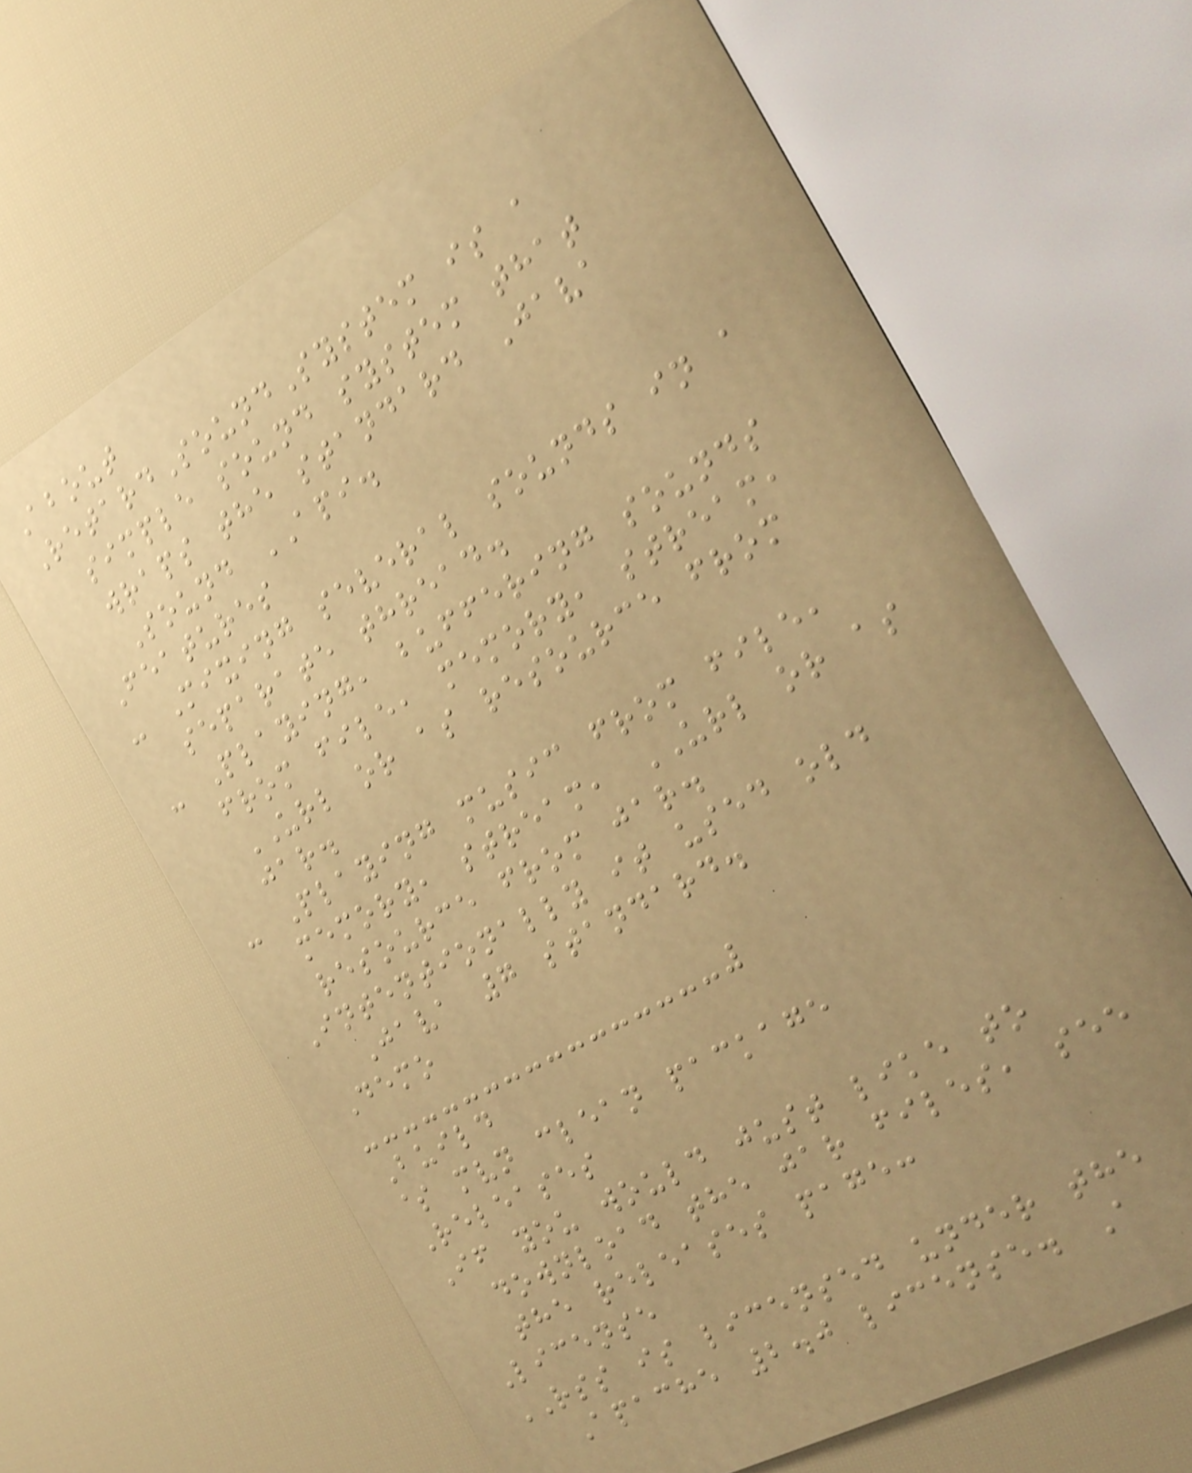About
RetardSoundSystem is a
simple sound system that
wraps the standard Java
Sound API.
Features
- Mixing several sounds in a
separate thread.
- Playing, buffering sounds
from file, memory, stream,
URL or as resource from
jar.
- Playing music from file,
memory, stream, URL or as
resource from jar.
Intentionally it used old
Java 7 standard.
Demo
Build
$ mvn clean package
Releases
If you would just like to
download the jar files, see
the releases page:
License
RSS is licensed under the
Apache 2.0 license. A
